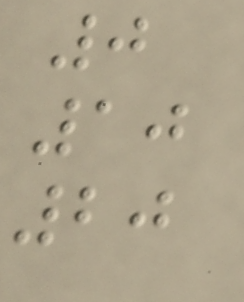0
10
20
